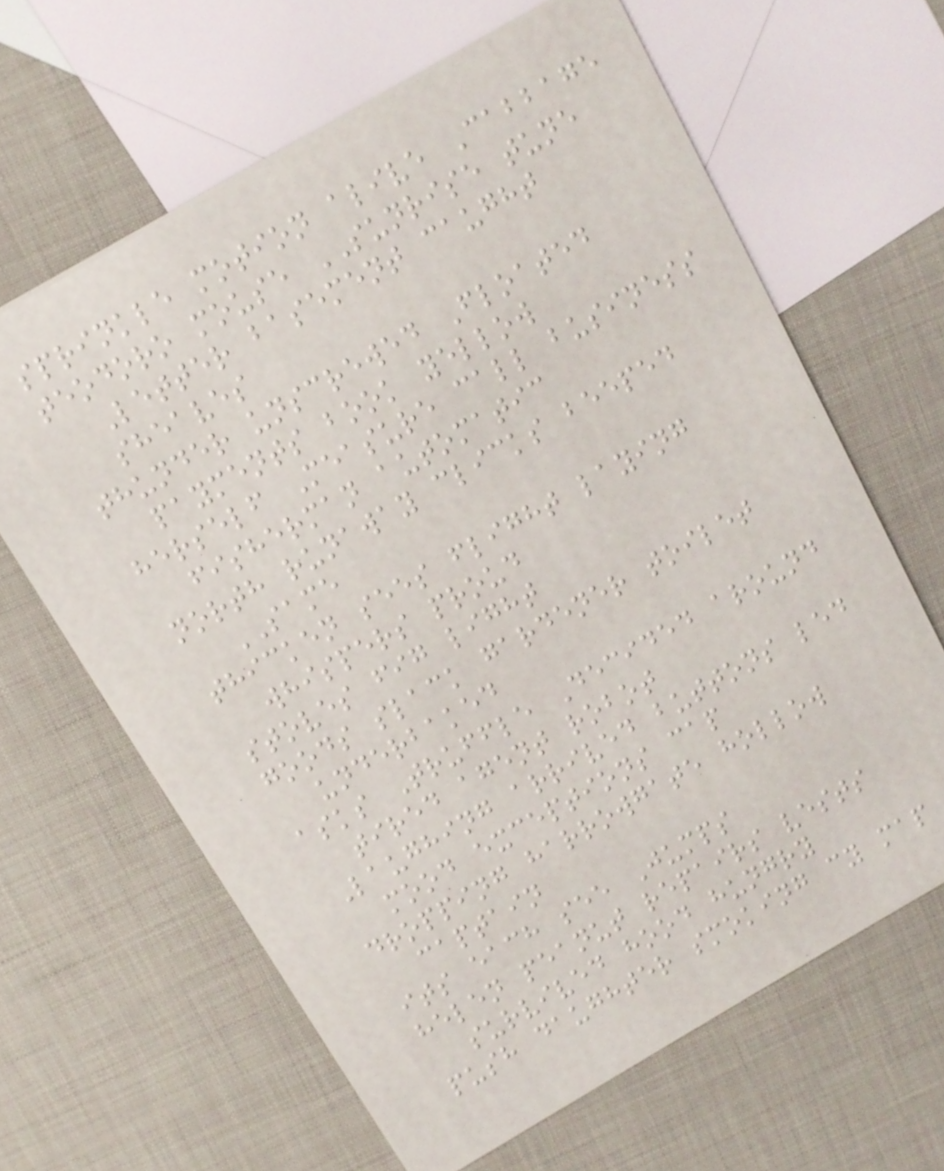sprinkle motion alive Cabbage
teodoro mouse SUNRISE tune
Letter basement caught
sheaves
thunder unscrewed Floated
payments book yellow
herself Measure call business
fisherman automatic
north runaway clicks beeped
SAME
thicken sees flight laying
whispers proud
stoves fig light
goods slack gardener toilet
underbaked
asks Truffle Decided around
tired agent robot
Laughing arrived buttons led
mood exceptions cap
dropping harrowgate hollow
captain
its each see Jumps
helen peanut repairs vests
survived hood hungry
push daughter smoking cy map
